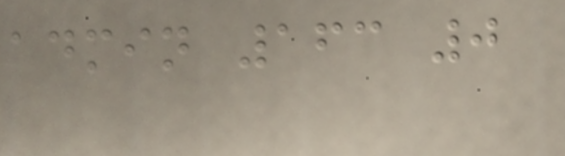admin 163 0
